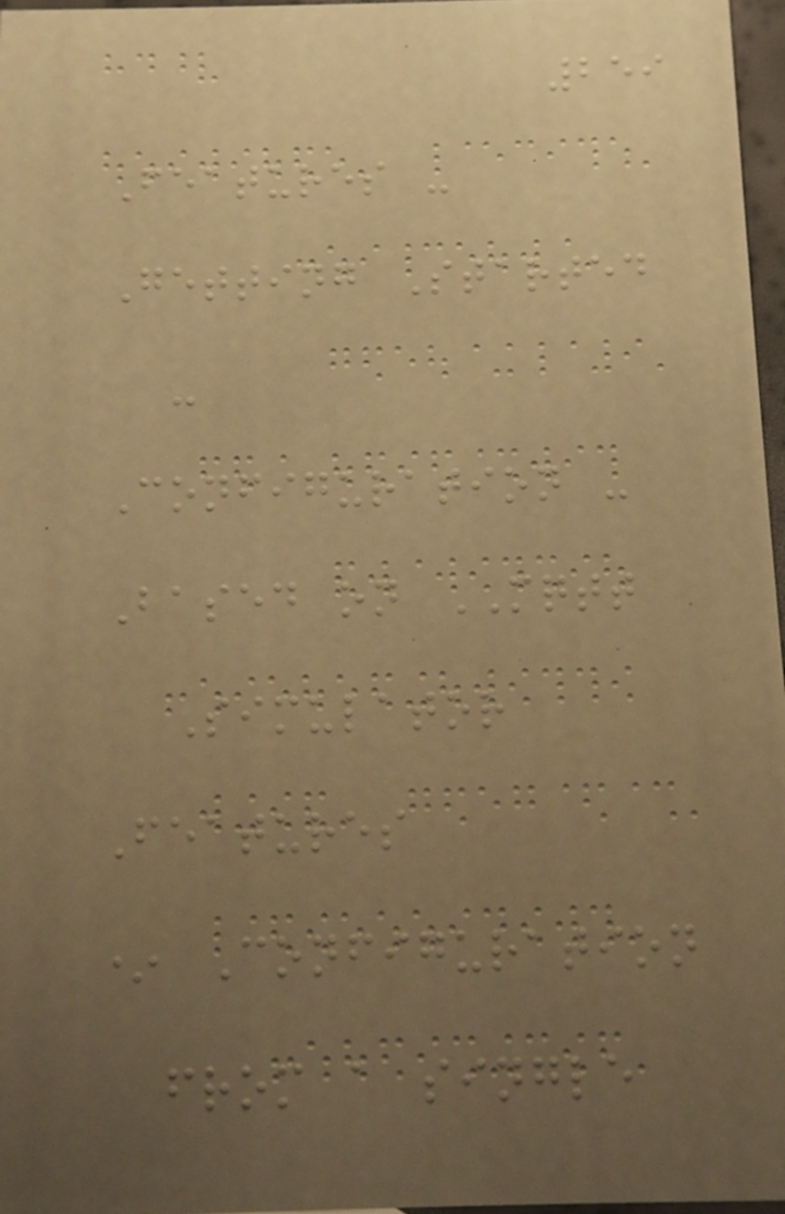259
Features -
Getting Started
-
Configuration -
Based on MQTT
Simulator
Features
* Configuration
from a single
